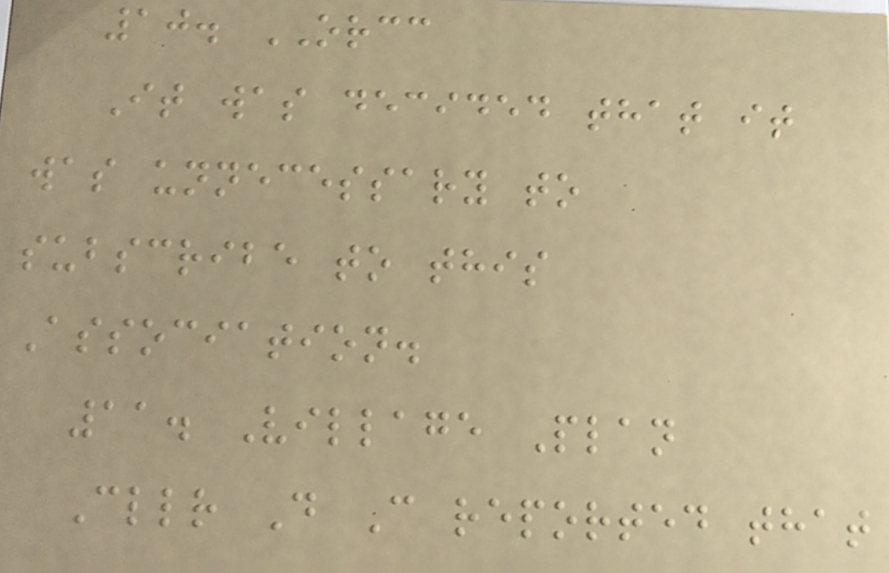10. ORCC
It was decided that it
was unnecessary to
subscribe to this
Association.
11. Village Plan
Cllr D C reported that
